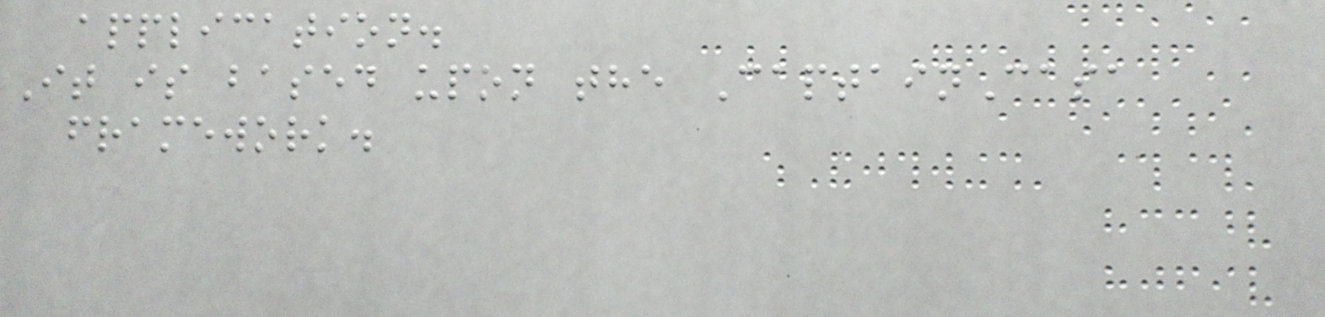application.
It is based upon the CaptainCasa
framework.
